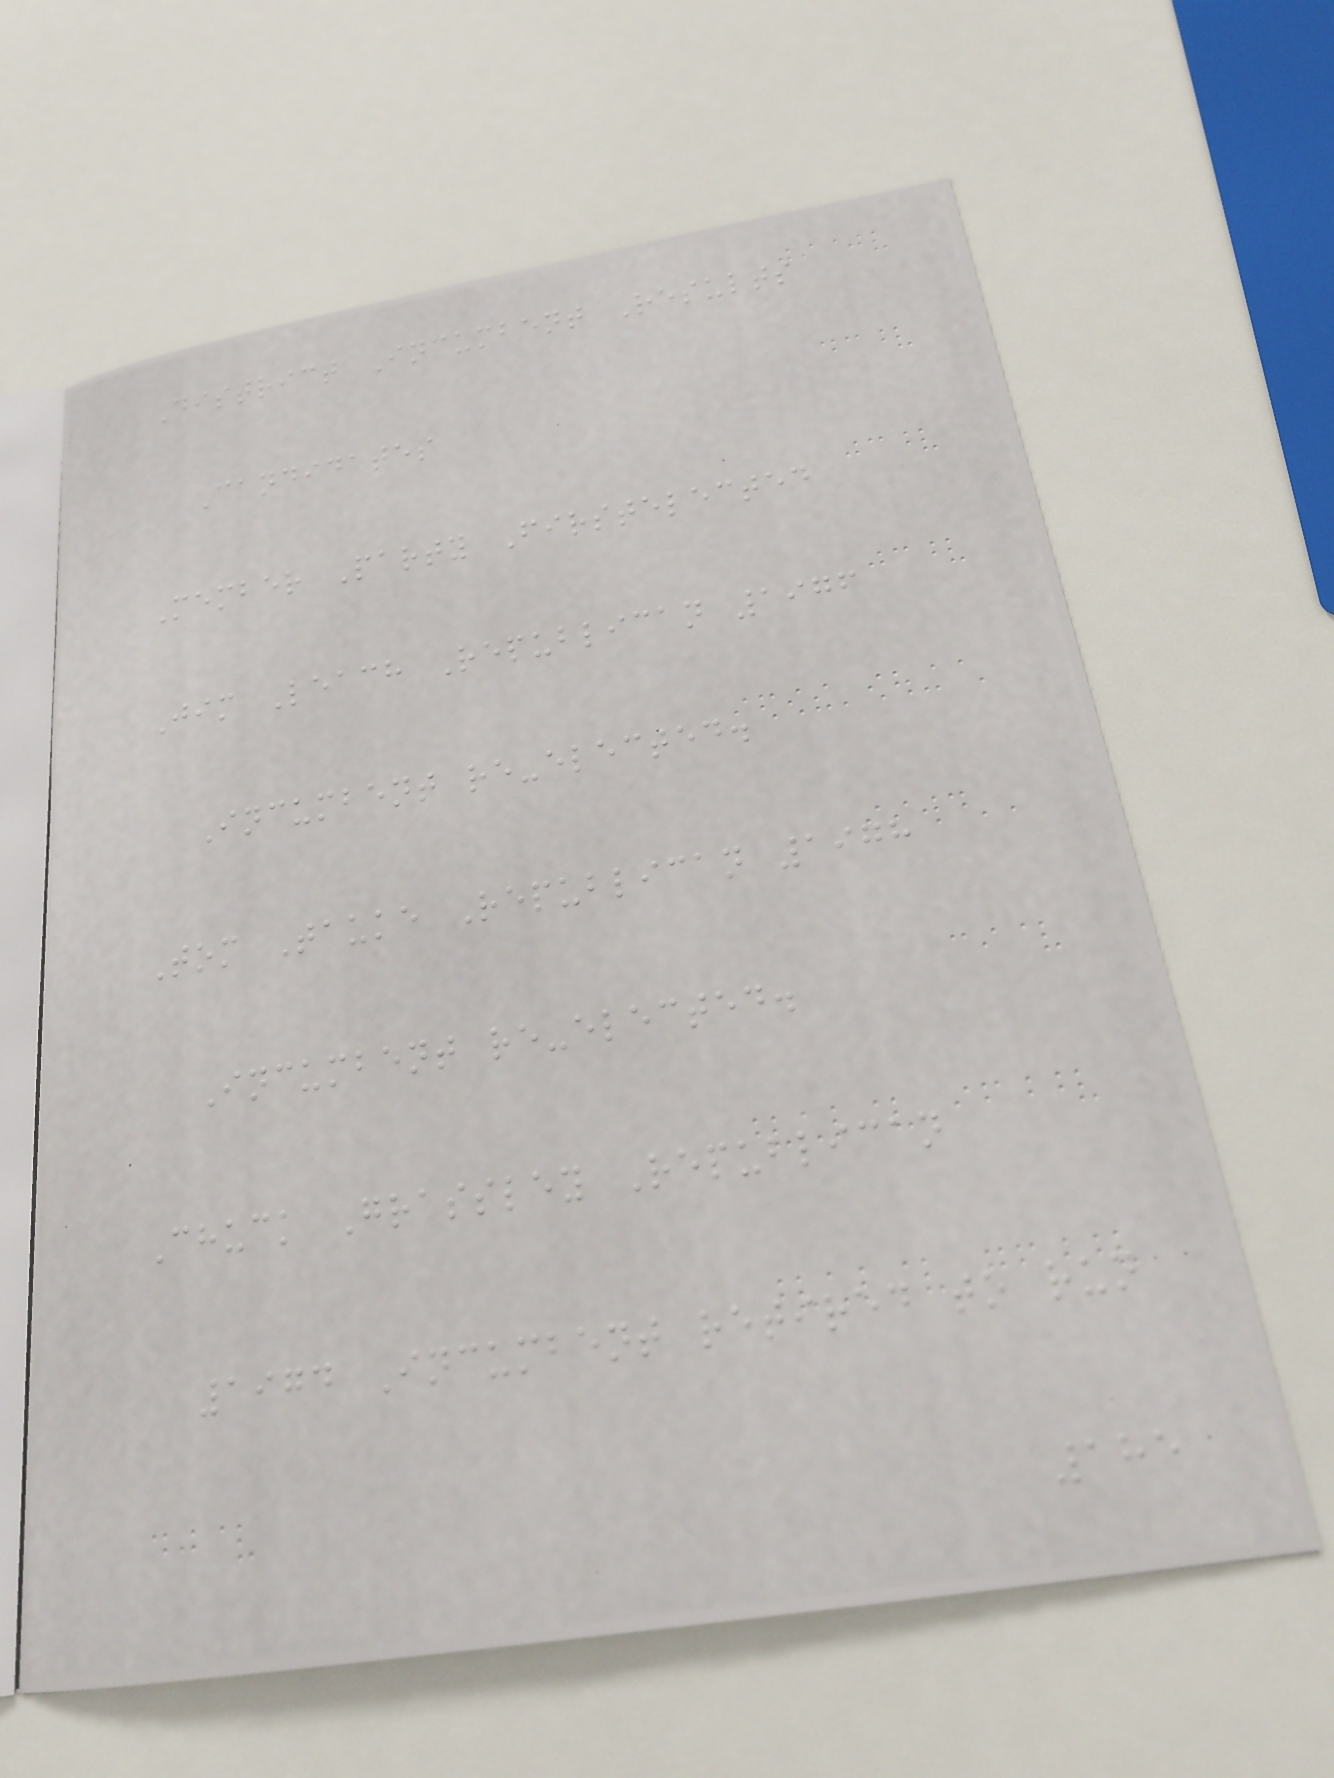District Incumbent Results
Candidates
Member Party Firstelected
Jim Leach Republican 1976
Incumbent re-elected.
Tom Tauke Republican 1978
Incumbent re-elected.
Chuck Grassley Republican
1974 Incumbent retired to run
185
